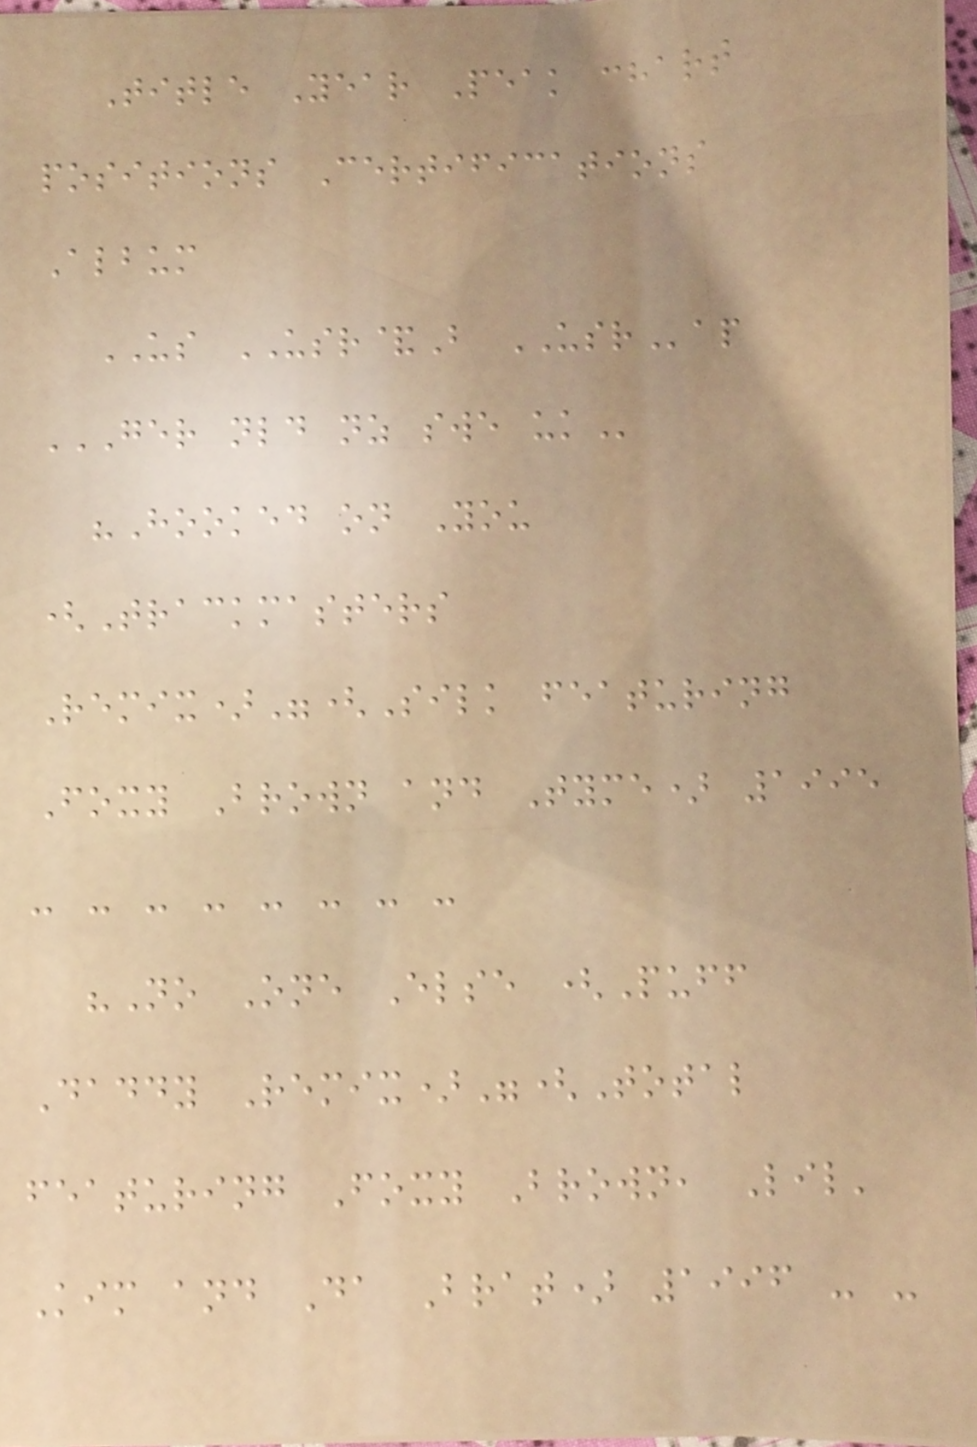Title Year Peak chart
positions Certifications
Album
US USR&B USRap
GER NLD NZ SWE UK
"Hooked on You
(Trackmasters
Remix)"(Silk featuring
Foxy Brown and Tyme) 1995
- - - - - - - -
"No One Else (Puff
Daddy Remix)"(Total
featuring Foxy Brown, Lil'
Kim and Da Brat) 1996 - -
